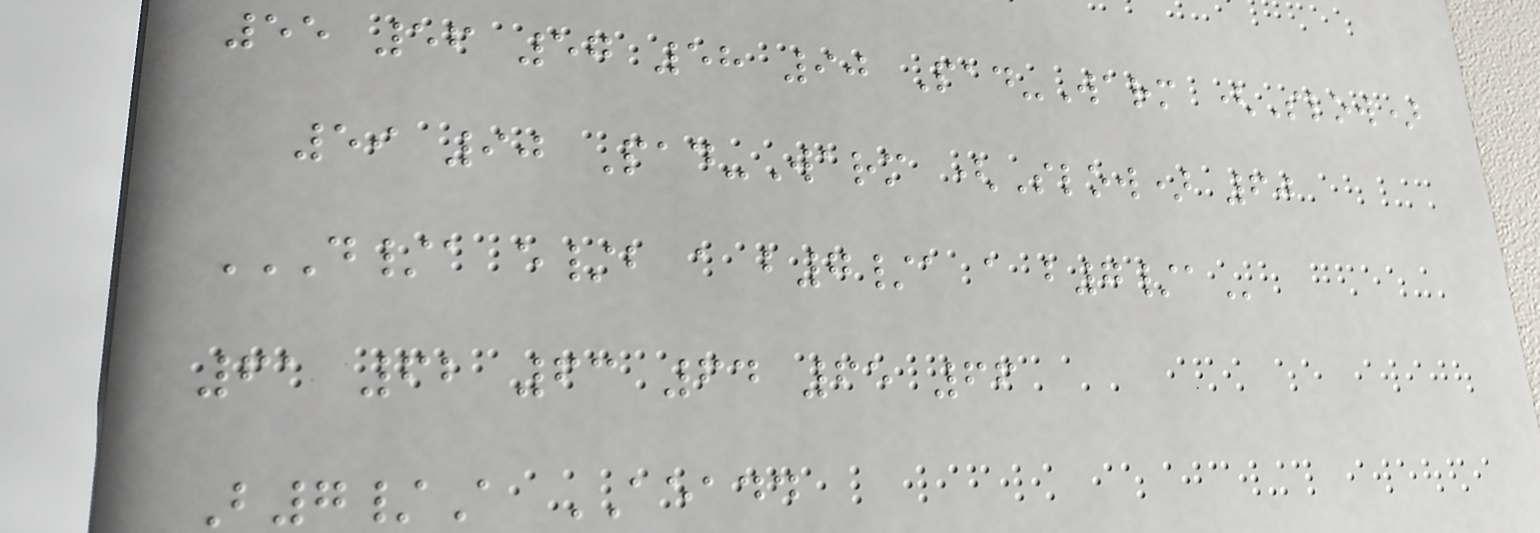55 56 57 58 90 Pad-Warm (Slow)
59 90 Pad-Warm (Slow) 60
D/A E/B A B7/A A B7/A
61 62 63 64 65 66
B7/A AEADD
